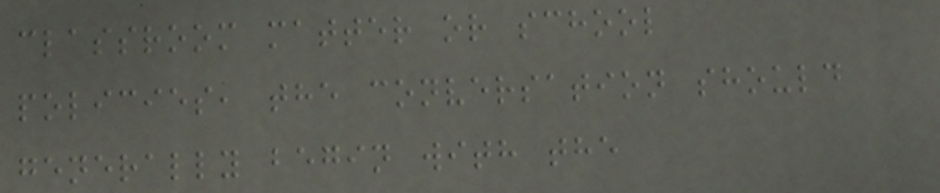classroom matter or school
policies, the conversation should
generally begin with the
